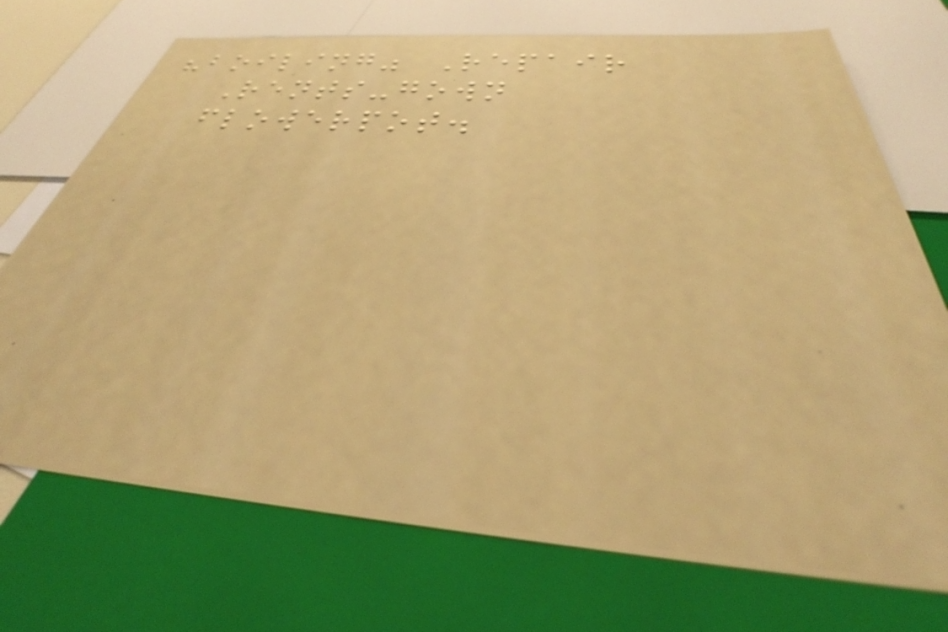"boiling" Repair
Rents-gown
flowerpot.
